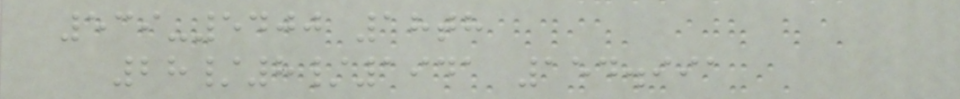539-5400 18th
28/8/1941 154.991
